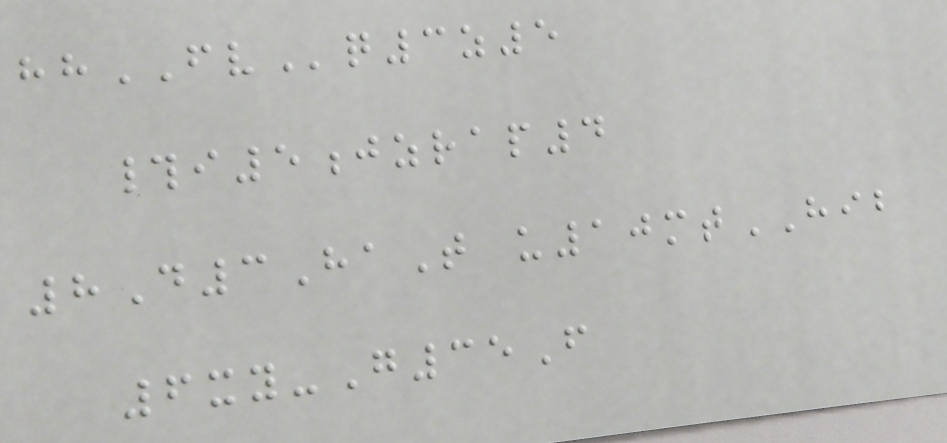hhFVq3z5
#i5jzrap4
8D3HaT u10mtHIB
6xy-G35F
